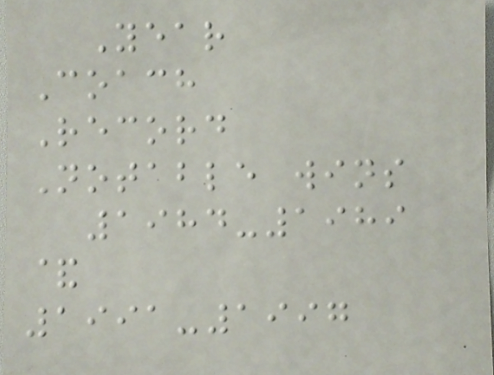Year
Coach
Record
Notable wins
1984-1989
&
1991-1997
